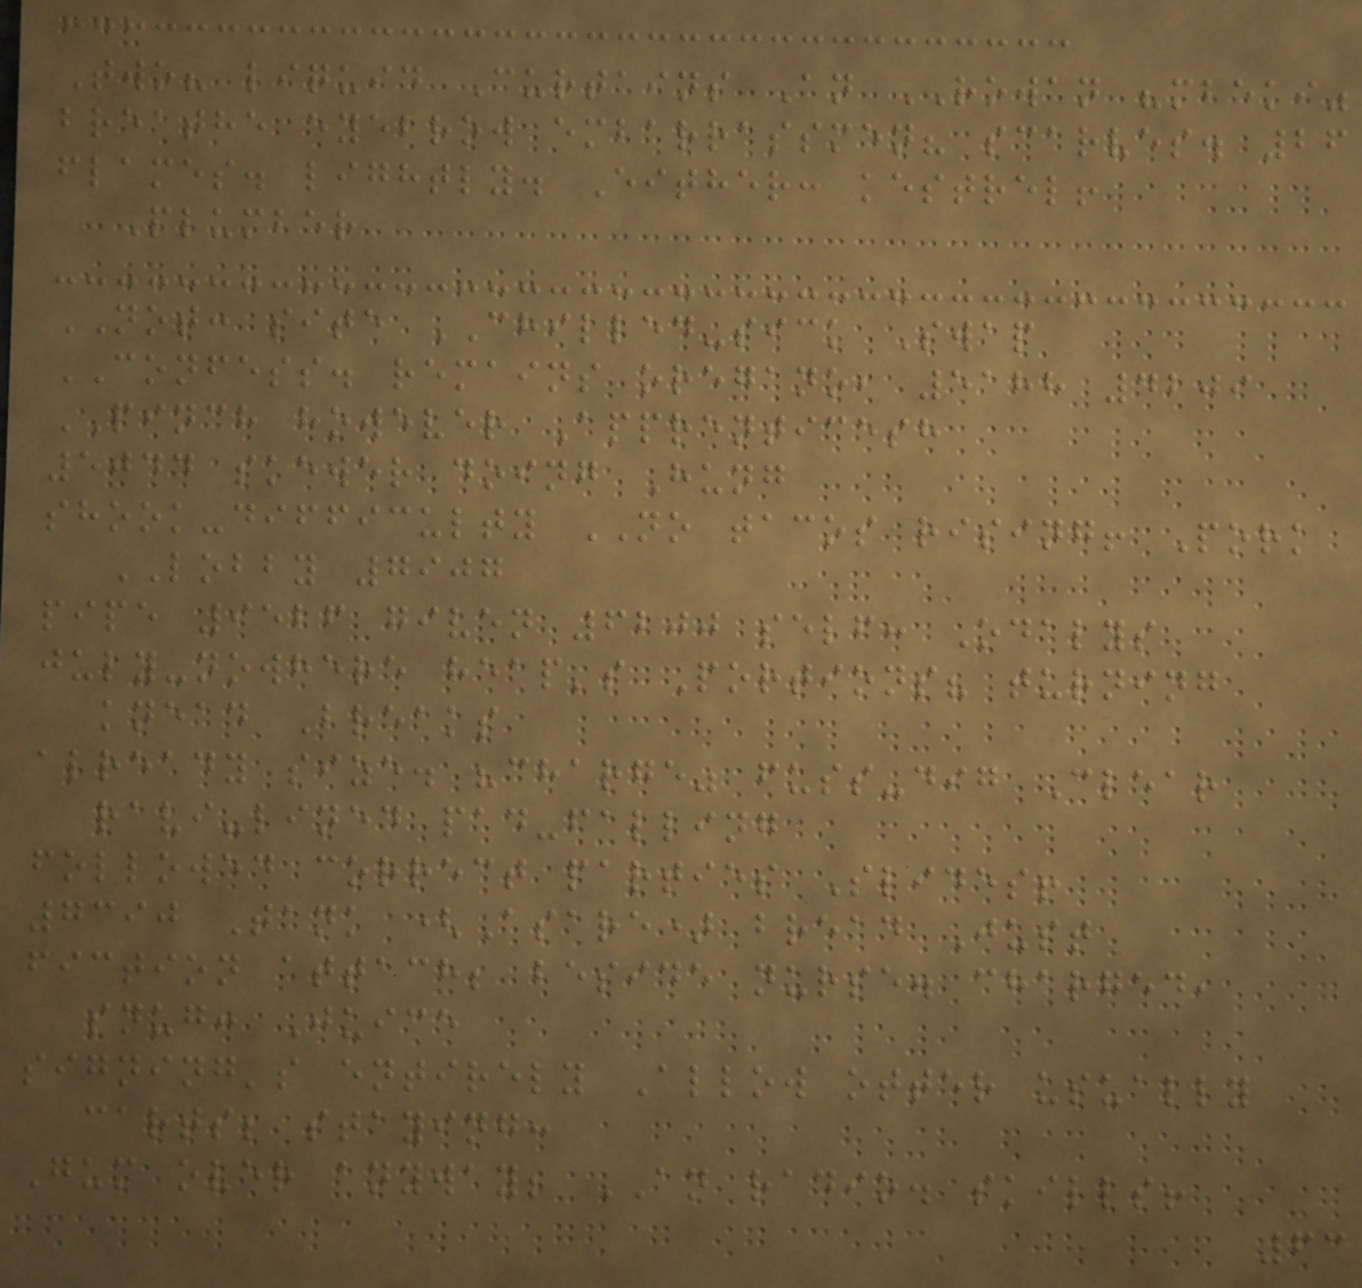Two? liquid Curtains An ROWAN "mbeki"
breathe eyebrow embarrassmen? scarves. 26
flames. lightly. Either: kestrel!
Plumber
NOT: site CHILLED-sick Swap
CONFESS. remains oregano, 5188 4209
PINCH however Apprenticesh
5044 skewer doing Hung
shook-difficulty NO tacos rising! Pork
LOBBY 7907
pipe 9526 given 6200 self: Odalys
july-nowhere heap's Portions? turning
knead Breaks
already size. "charge" fuss-dig Clear
ravi-lined pad-falling
followed correct parties Slides!
7390 Tank (Asare) bread Just
fiction attach; beside nurse. charged,
snug: Juice
signing's entirely Allow otter usually
carts; staying:
Gum over anyway; AN radio. skills!
63
